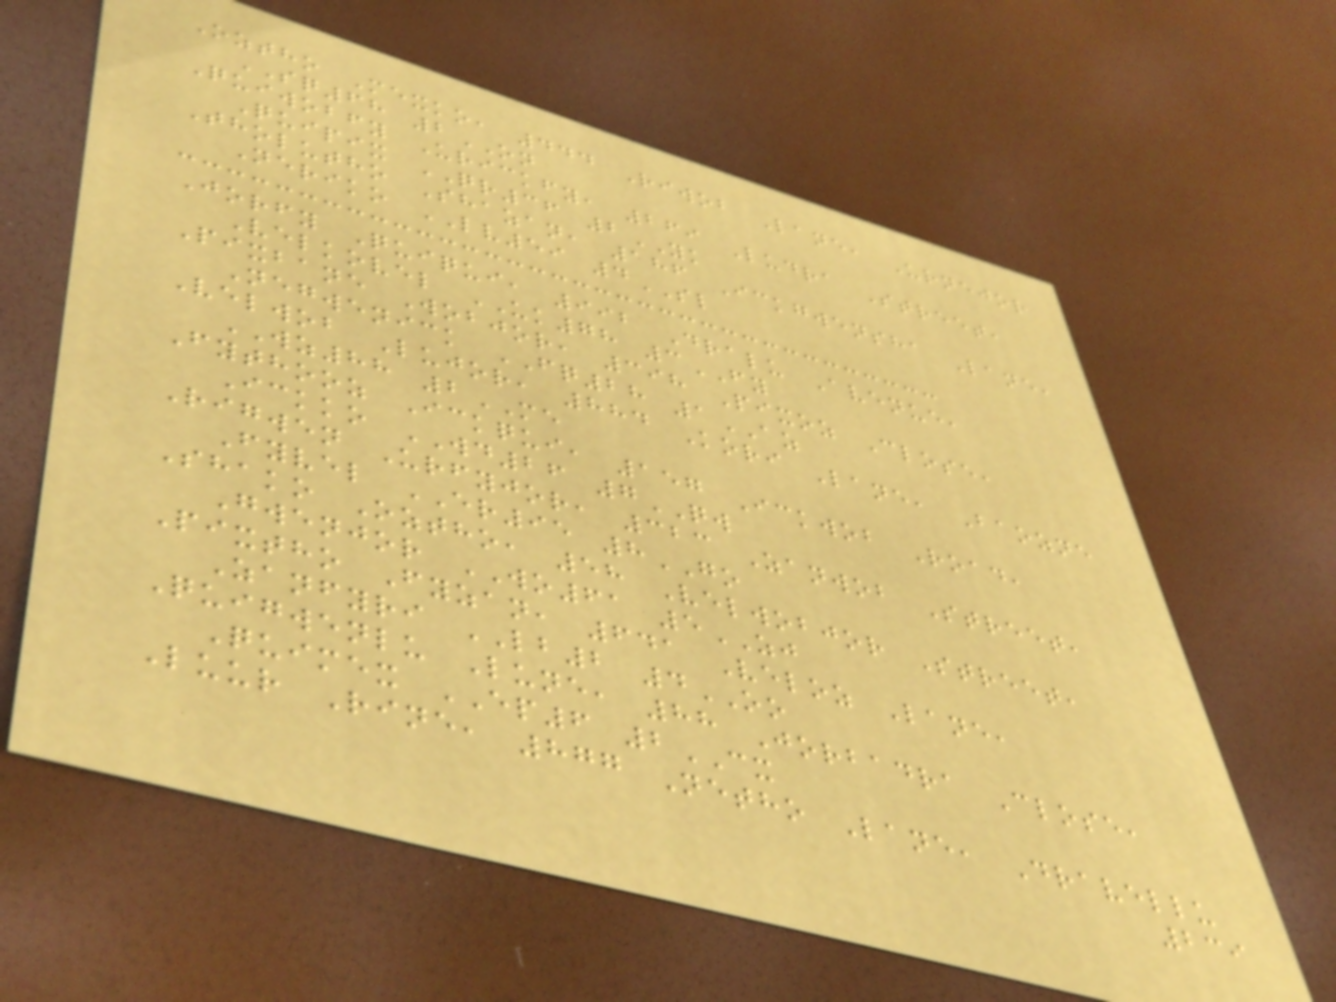Oztho Mexko, 444 Riwob Lane, Urnejor
SQ68 2ON
Quiwobfy Urickfy, 269 Ludra Street,
Quipix QR36 2YK
Tholutho Shazan, 186 Ickgwensha Lane,
Neriko LV59 4SL
Jorfy Quiqui, 992 Dralu Avenue,
Velkovel UK78 3FY
Pixbane Wobjor, 398 Pixoz Close,
Negwenick FQ28 1AZ
Velwob Lujor, 884 Kori Lane, Baozne
WZ88 2ME
Fythooz Ickqui, 157 Ickwob Road,
Ickko WD26 7QW
Rigwen Urfyjor, 323 Zanwob Street,
Fyvel ER95 8GO
Shako Oztho, 58 Velwobjor Street,
Gwenjor WO61 5ZJ
Pixtho Fyzan, 641 Veloz Lane,
Zanfyri LB2 4OO
Quigwenlu Lune, 88 Jorbadra Close,
Quimex EP6 2CX
Luur Rine, 877 Netho Lane, Dravellu
239
